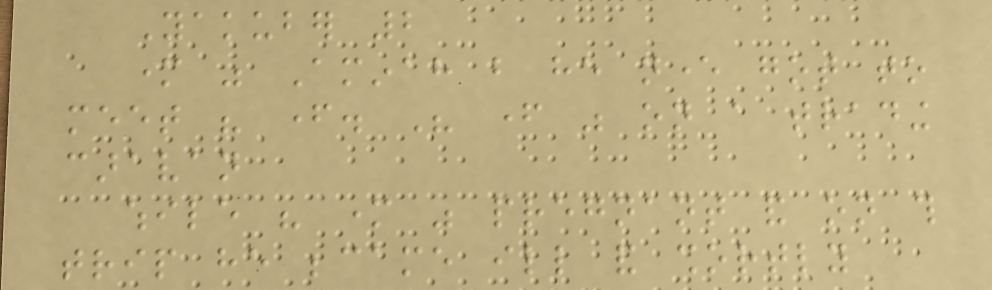Yakuber 2
mother was Aminah but he never got to
meet his father. His father was on a trading
caravan
while his mother was pregnant and on this
trip he became ill and shortly
